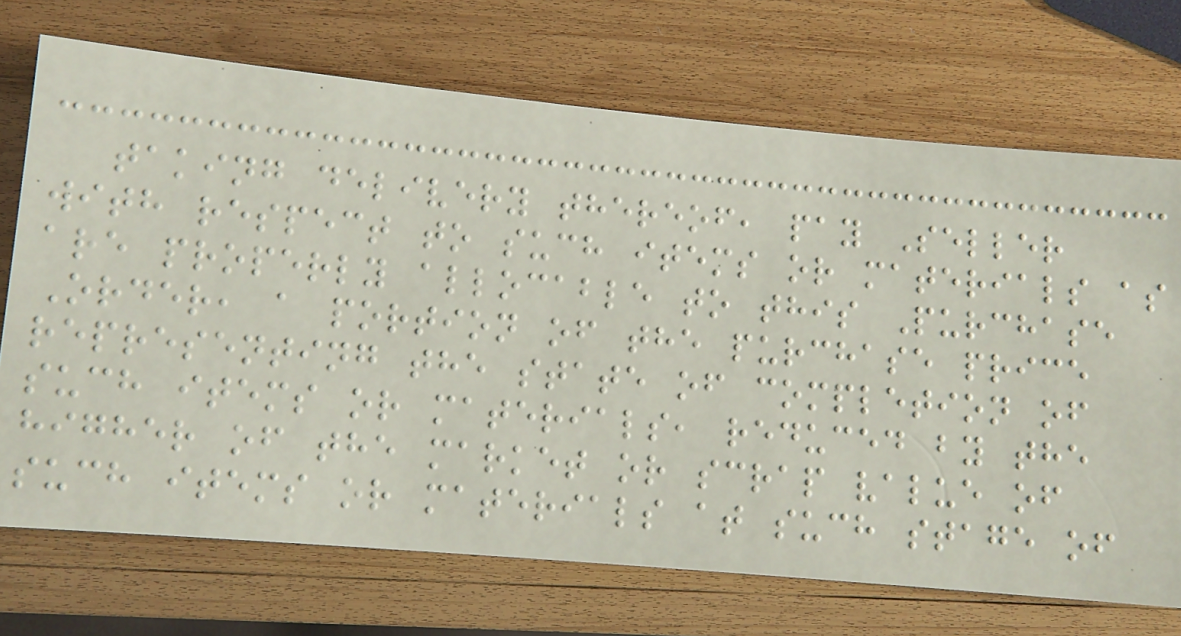taking delivery thereof, pay Seller
with respect to such items or materials as
are properly allocable to this Purchase
Order, a portion of the purchase price
representing the state of completion of
such items or materials, reduced by the
higher of the market or scrap value of
such items or materials at such stage of
